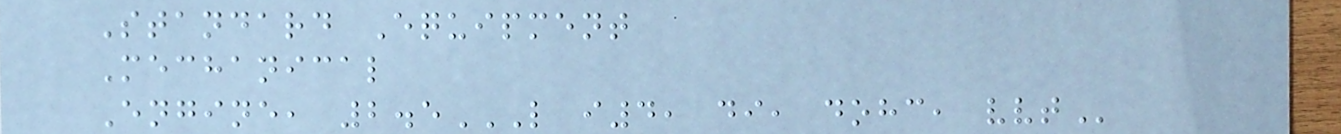Standard Equipment
Mechanical
Engine, 2.5L I4, DI, DOHC, VVT
